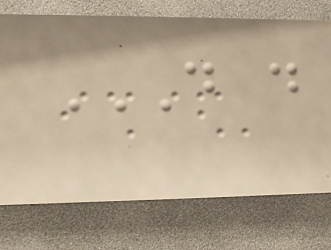D D
